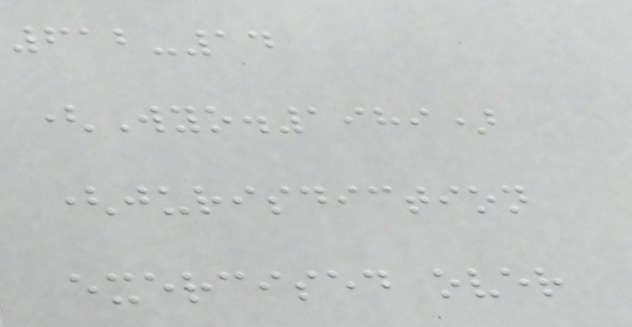612-14
(Wyo.1989)
(jurisdiction
exercised over
